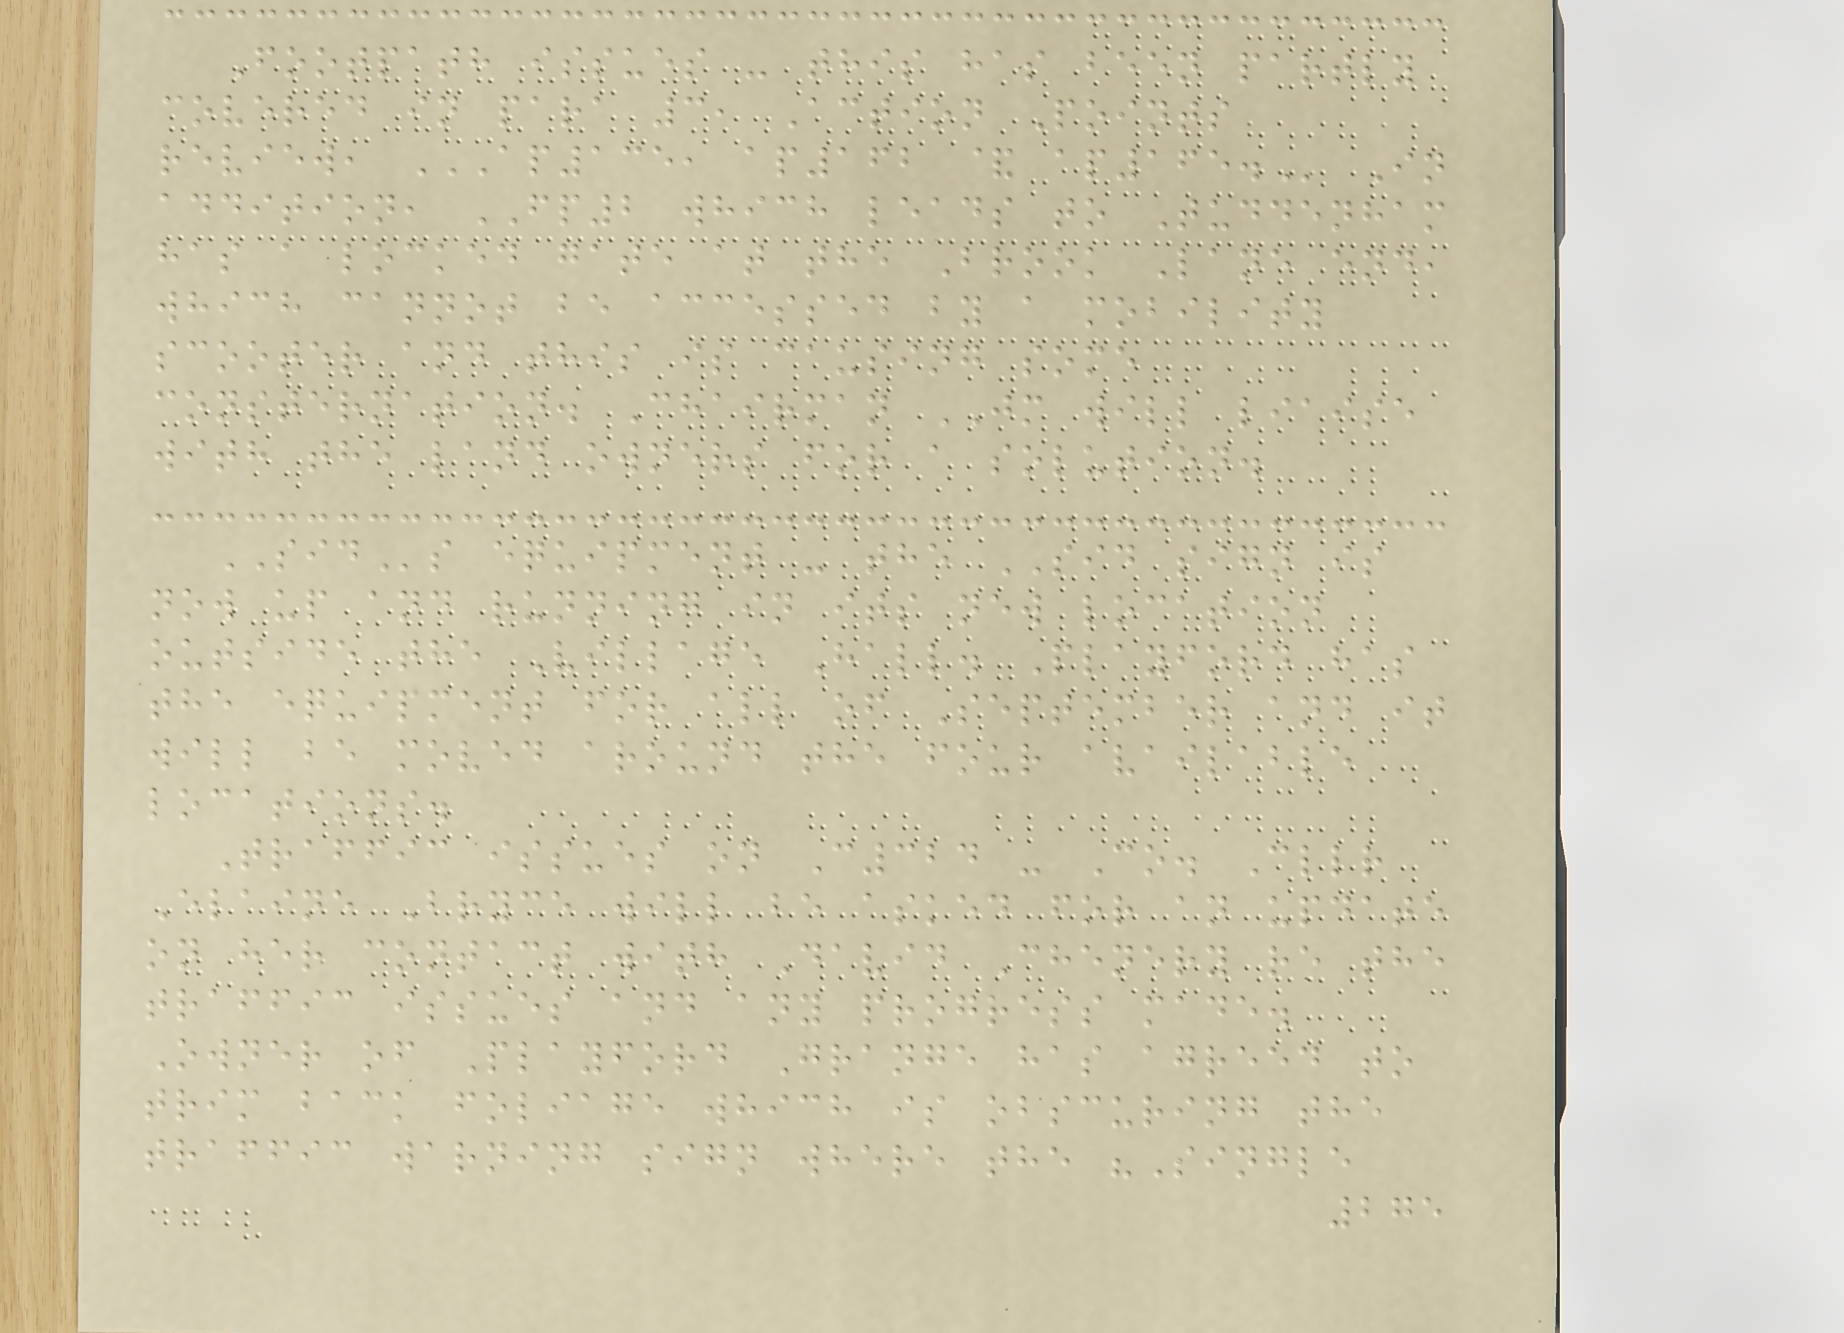Footpath issues - this has been partly
covered in para 3, Action Points
review, AP135, AP162 & AP165. In
addition, FP2 which leads to Tuddenham
has a locked gate at the Brook Lane end,
which cannot be accessed by a mobility
scooter and this is causing some
consternation. Chairman JM will liaise
with the land owners for a solution.
SIDs equipment - the SID sign is
now up and running in its new location
outside the Village Hall. Playford has
the equipment for all of September and it
will be moved around the four available
locations.
Traffic issues on C324 - Co. Cllr
Elaine Bryce will be asked for an update
on her contact with David Chenery re the
traffic issues and any progress made.
Owner of Playford Grange has agreed to
trim back foliage which is obscuring the
traffic warning sign where the "Single
275
